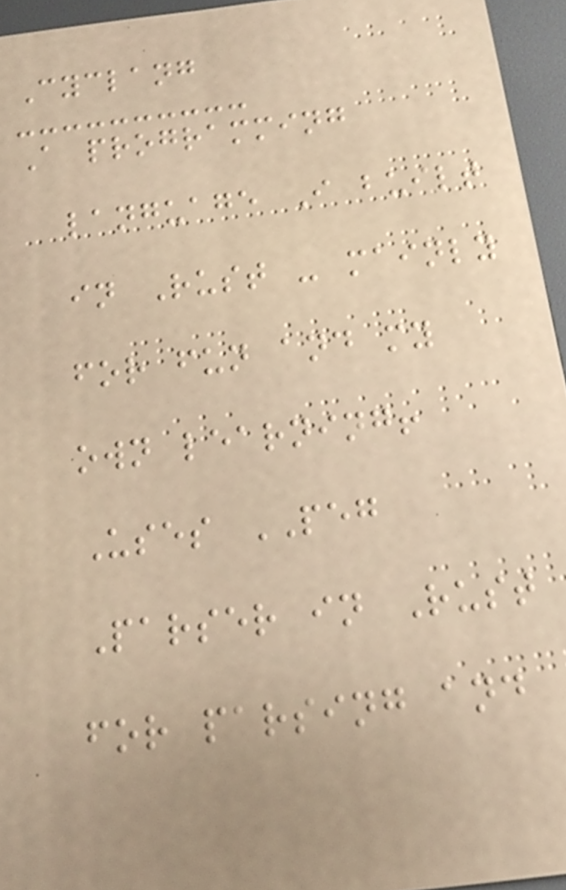Cyclang
A programming
language I built
in Rust - mainly
for fun and my
own learning!
Uses PEG
Parser in Rust
for parsing and
